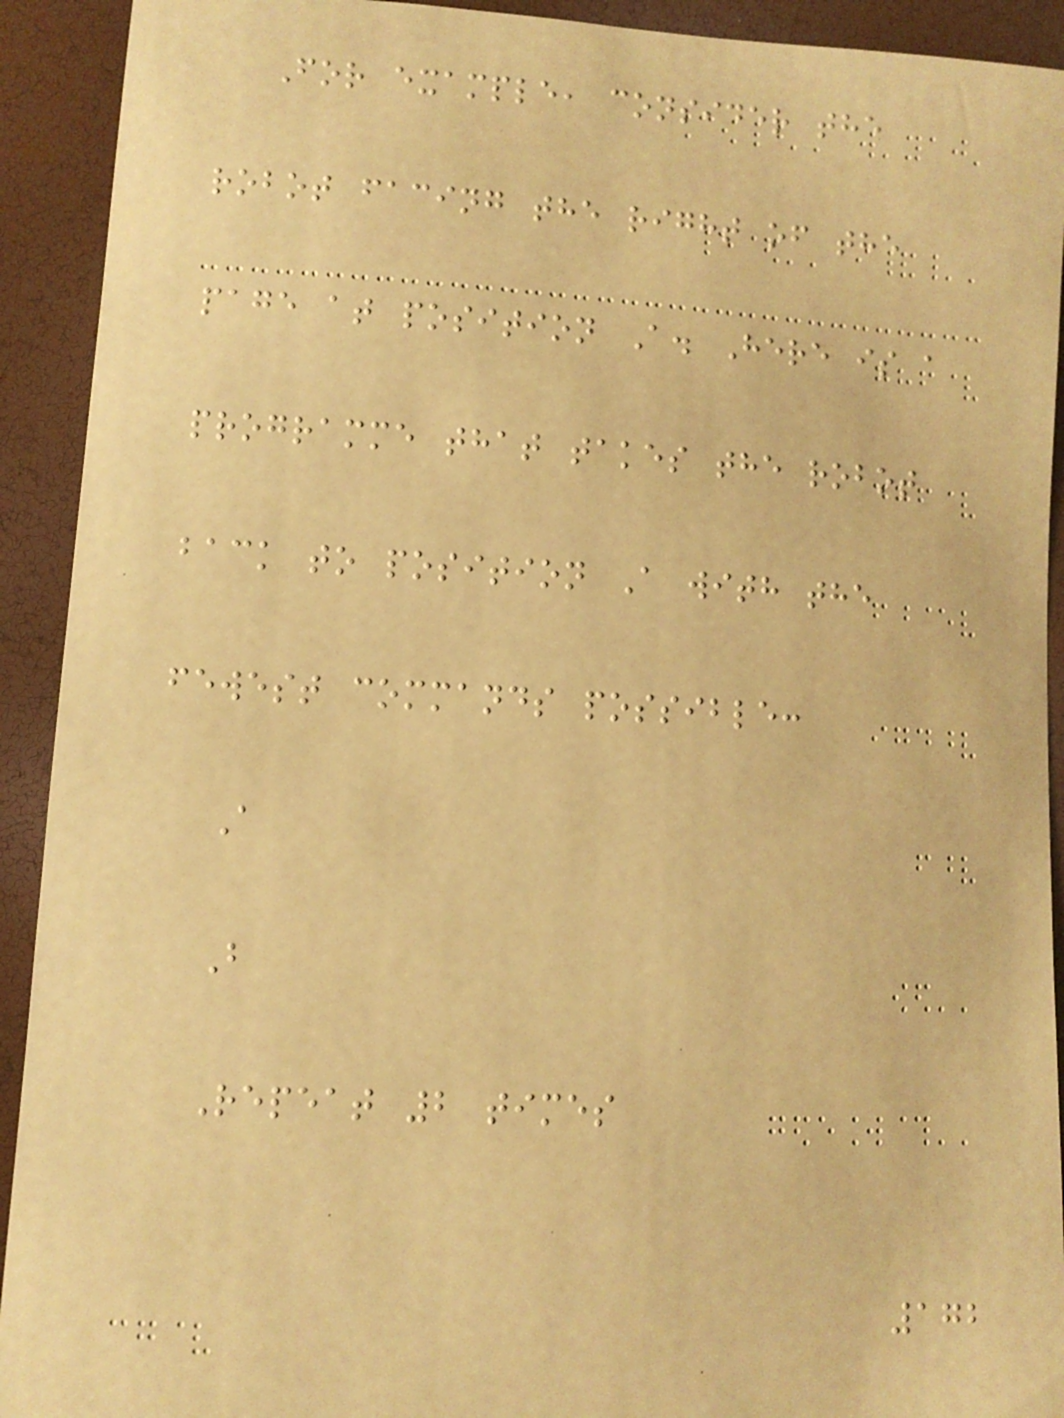For example, consider the
robot facing the right of the
page at position A. Here is a
programme that takes the robot
back to position A with the
fewest commands possible:
A
B
Repeat 2 times
172
